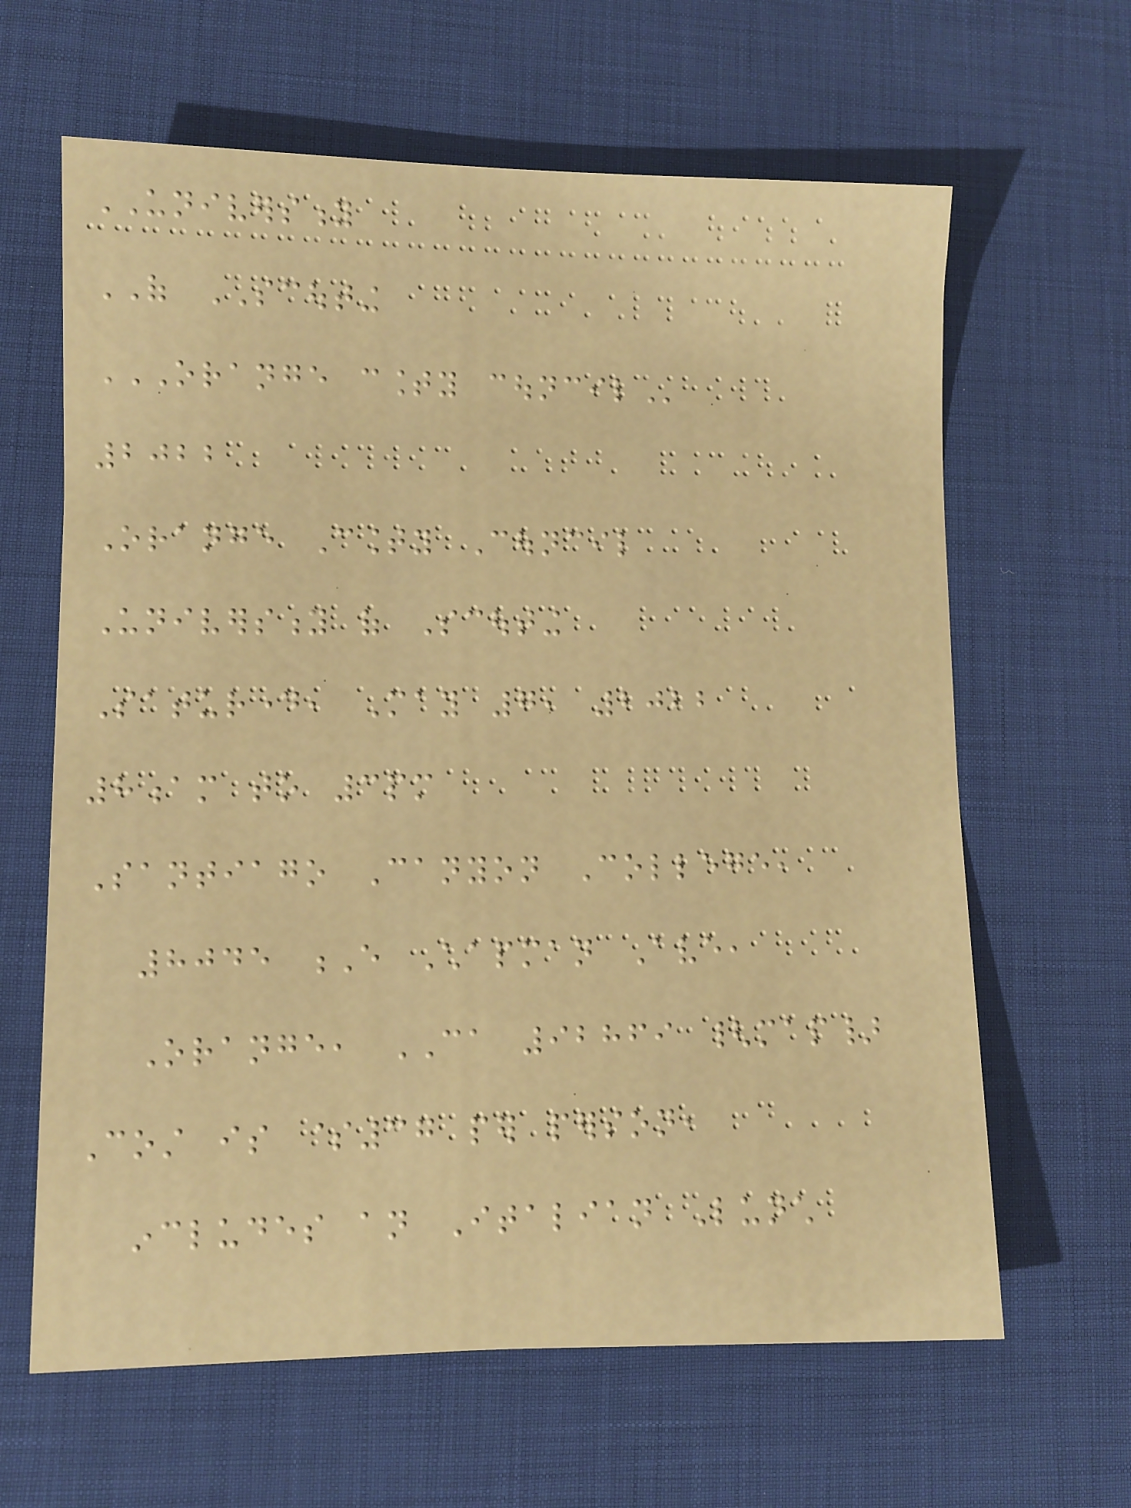UNIVERSITY
OF SCOUTING
ORANGE COUNTY COUNCIL
2022
Orange County Council
University of Scouting
Saturday, May 7, 2022
8am to 3pm
Santiago Canyon College,
8045 E Chapman Ave,
Orange, CA 92869 {map}
Cost is $37 per person,
includes an Italian Lunch
